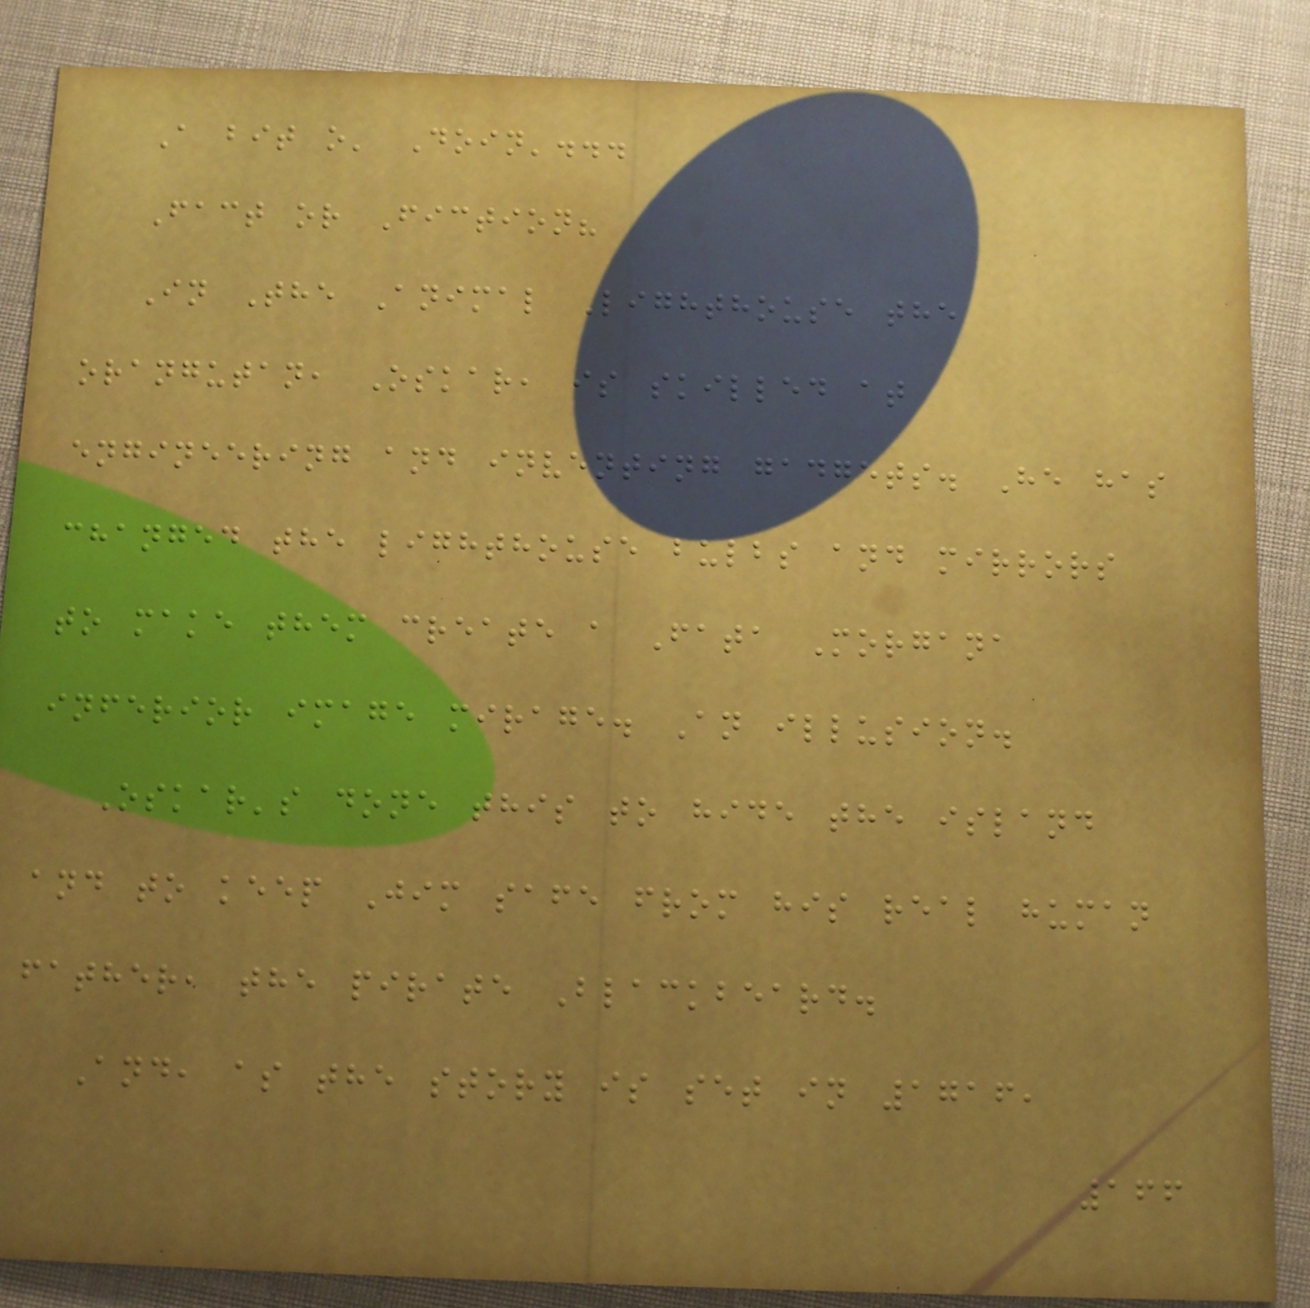A bit o' Doin'...
Fact or Fiction?
In The Animal Lighthouse the
orangutan, Oskar, is skilled at
engineering and inventing gadgets. He has
changed the lighthouse bulbs and mirrors
to make them create a Fata Morgana
inferior image mirage. An illusion.
Oskar's done this to hide the island
and to keep Jim safe from his real human
father, the pirate Blackbeard.
And, as the story is set in 1716,
166
